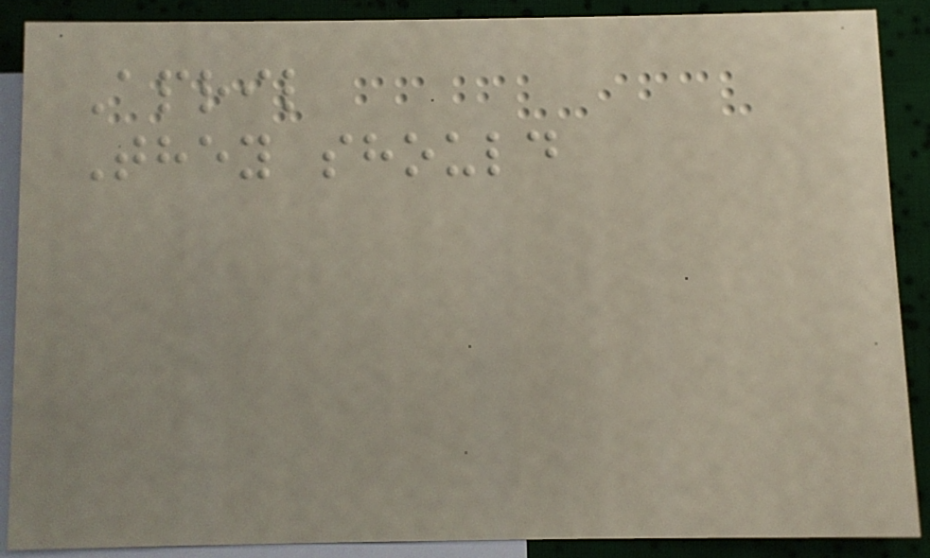April
They should
